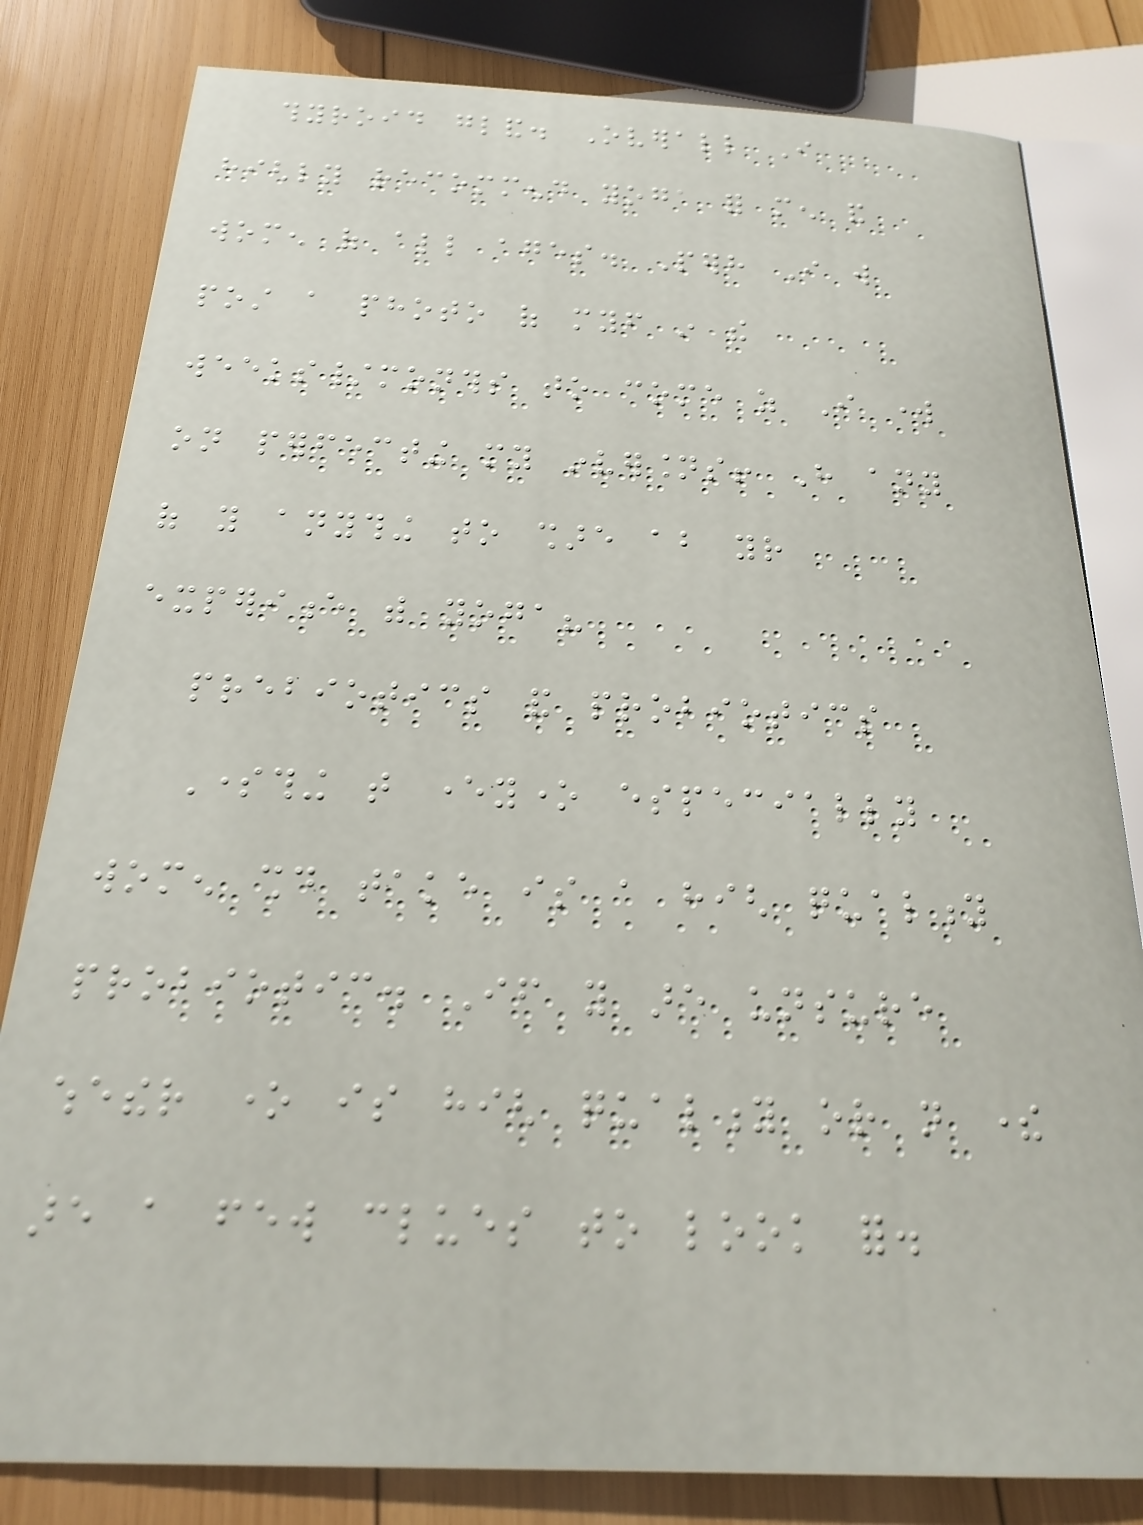thyroid gland. Overall I
highly recommend yoga for men and
women of all ages. Perhaps I will
post a photo of myself in the
weeks/months to come as I work
on perfecting my inversions! Have any
of you anything to share about your
experience with yoga?
prebiotics and probiotics
Something that everyone especially
women should take is a high quality
probiotic. If you are unsure
whether one is high quality or not there
are a few clues to look for.
